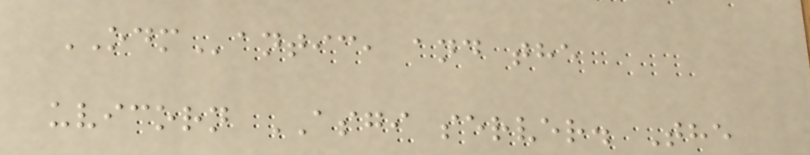ODMantic, and the
uvicorn ASGI server. The
